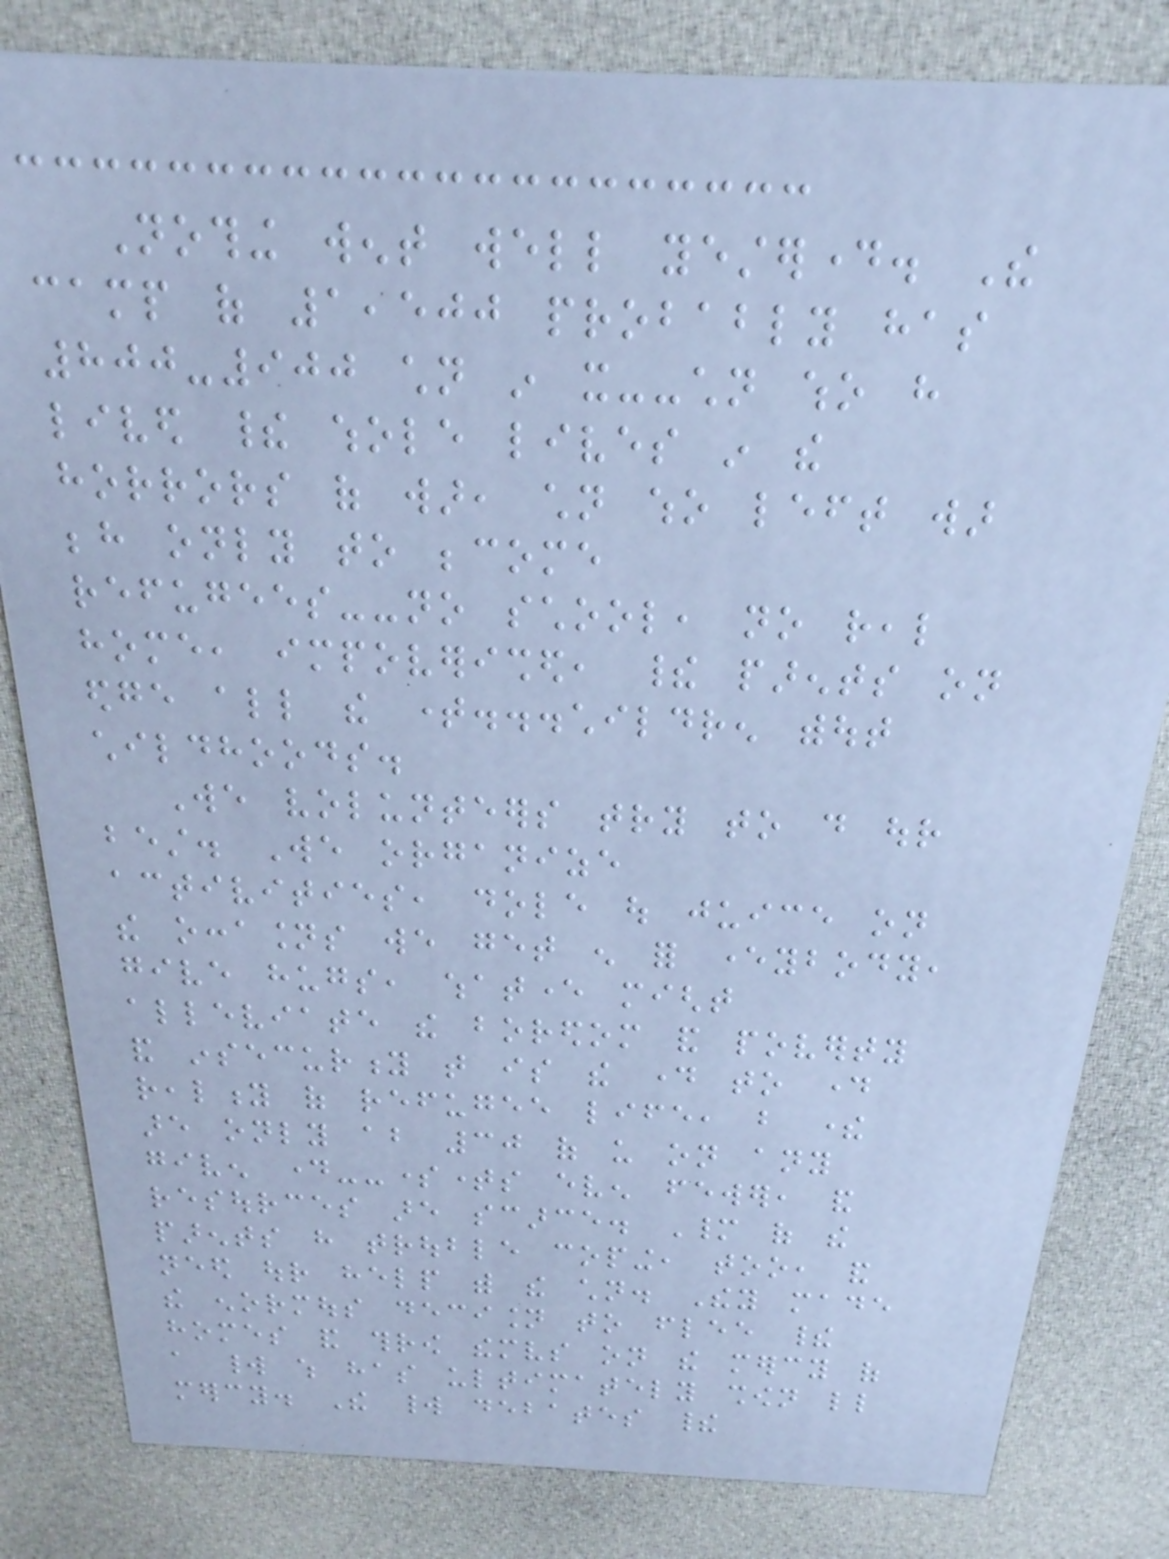Nothing went well yesterday. The
camp of 1,500 probably has
800-900 children in it--children who have
lived their whole lives in the
horrors of war, children who left war
behind only to become
refugees--no school, no real
home, impoverished, their parents on
edge all the time...children without
childhoods.
We volunteers try to do our
best. We organize
activities, dole out juice on
the occasions we get enough for everybody,
give hugs, whatever might
alleviate the boredom and poverty
and insecurity that is the day to day
reality of refugee life, but there
are only about 30 of us on any
given day--sometimes even fewer, and
resources are scarce. Many of the
parents have trouble coping, too, and
need our help with the children. They made
the enormous decision to flee their
homes and throw themselves on the mercy of
a world which has ultimately shown little
mercy. The world debates their
